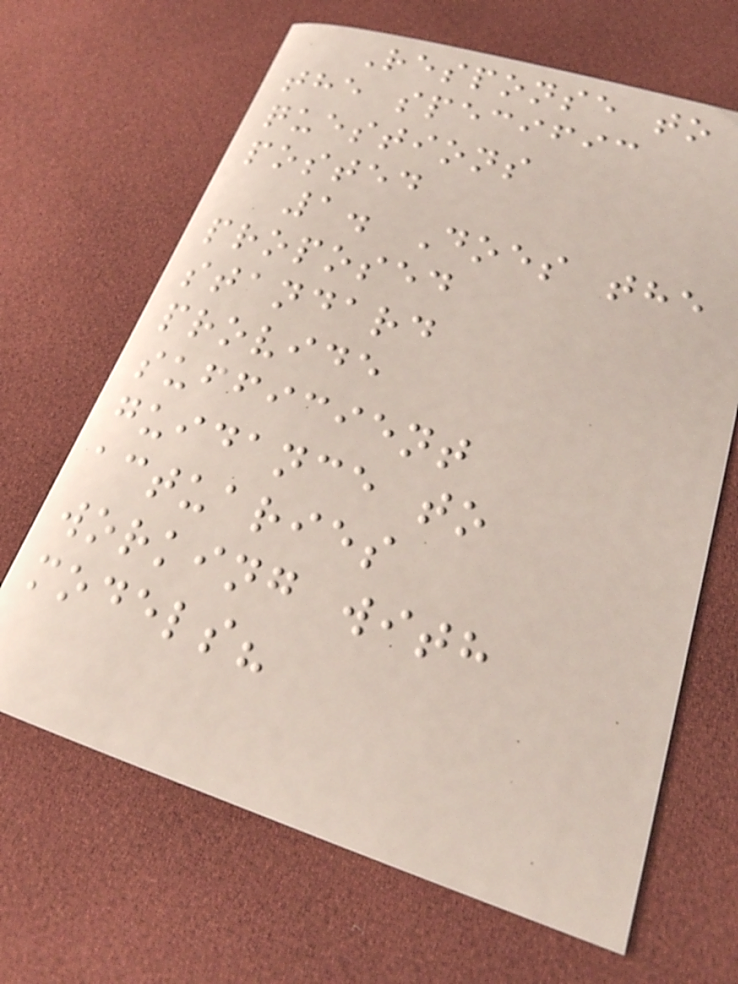Response to
the specific
questions
posted
1. Does the
proposed
standard
provide
sufficient
guidance to
actuaries
working with
models?
